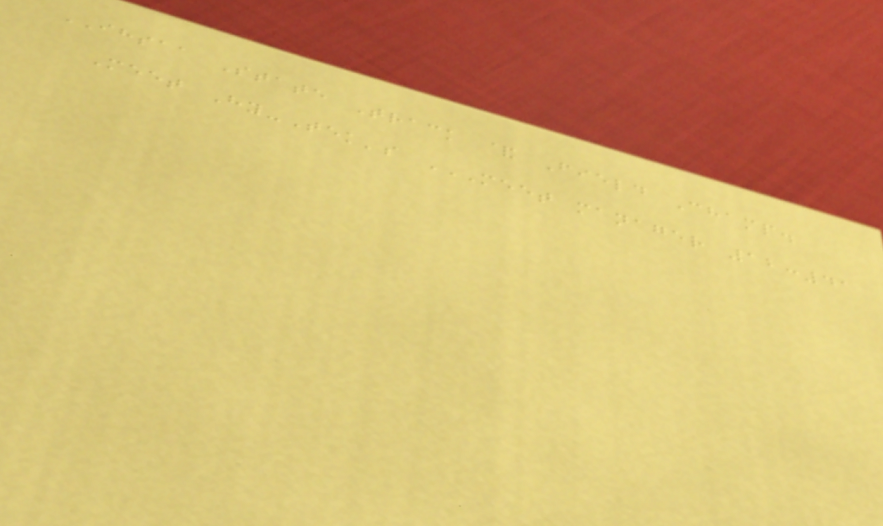IHSAA State Track & Field Champ.
Meet Hy-Tek's MEET MANAGER 12:41
